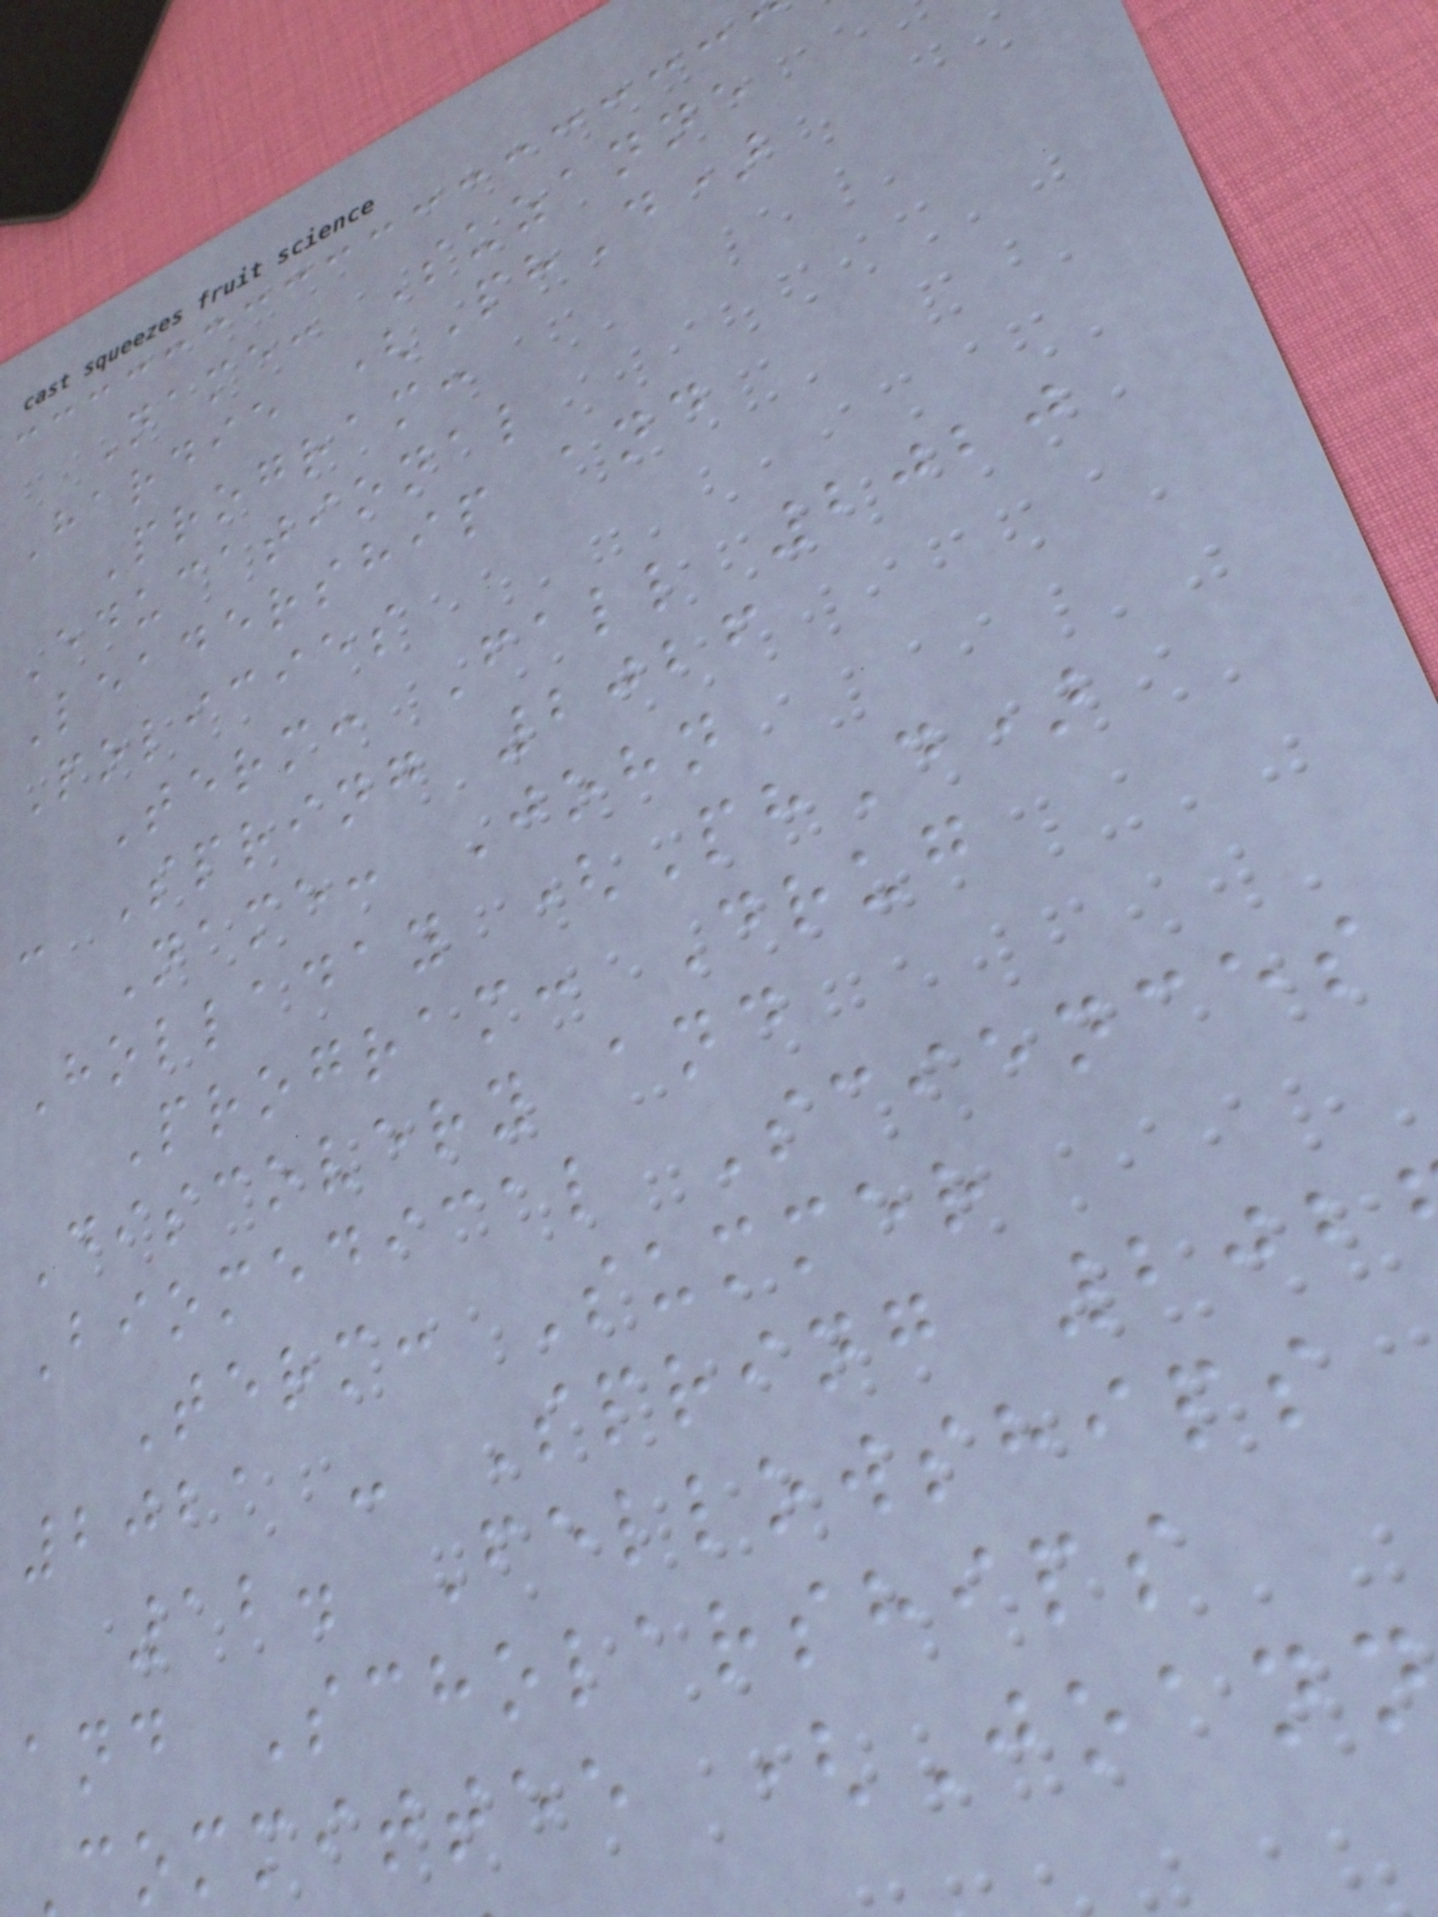Name: Suzanne
Hardie (PhD)
Program:
Educational
Leadership and
Policies
Term: Fall 2020
- Spring 2026
Name: John
Holladay (PhD)
Program: Drug
Discovery and
Biomedical Sciences
Term: Summer
2021 - Spring 202
12. Fellowships
and Scholarships
committee (Joan
